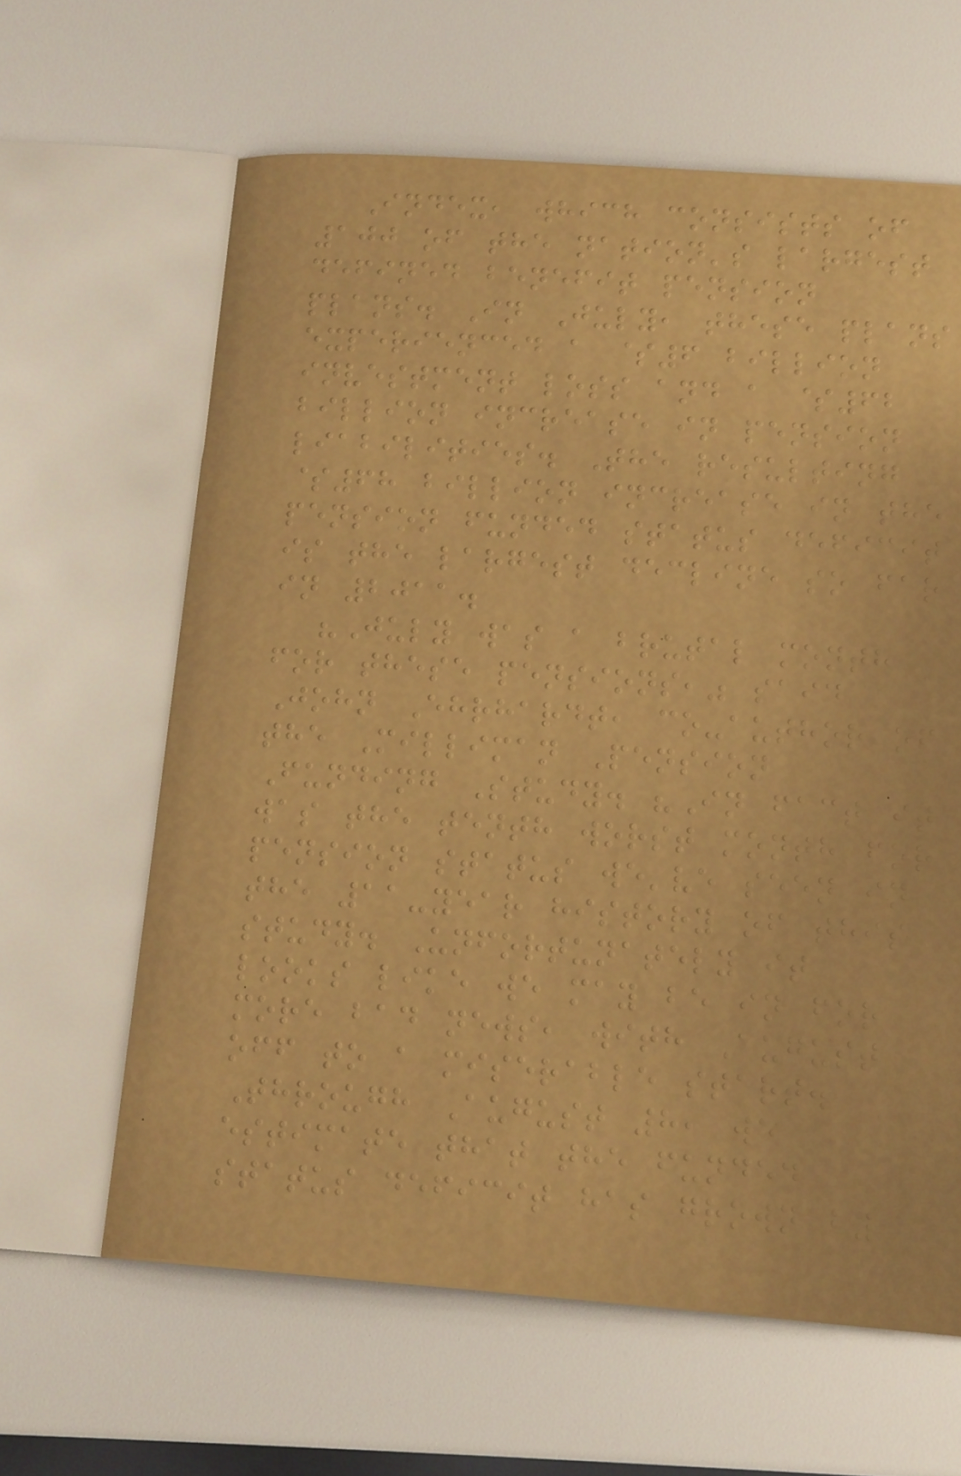Index, which consists of
100 of the nation's largest
defined benefit pension
plans. In July, these plans
experienced a $6 billion
investment loss and a $62
billion increase in pension
liabilities. The resulting
$68 billion increase in the
pension funded status deficit
is the largest decline so far
in 2011.
"July was a brutal month
for these pensions," said
John Ehrhardt, co-author of
the Milliman Pension
Funding Study. "In fact it
was the tenth worst month for
pension status we've seen in
the 11-year history of this
study. Unfortunately it
looks like we may be in for
more bad news, with August
off to a miserable start.
Through August 8, we
estimate that the funded
status deficit has grown by
